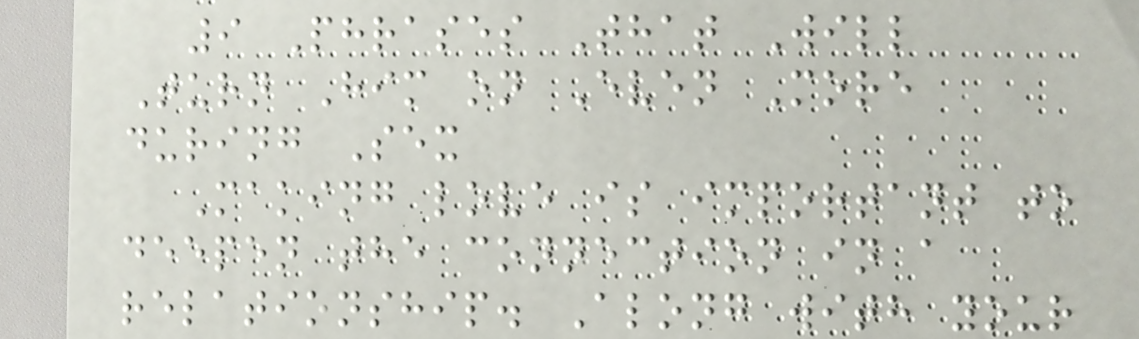9 Phrases That Will
Turn Him on Even More
during Sex
Making love is important to
deepen the connection in a
relationship. Along with your
